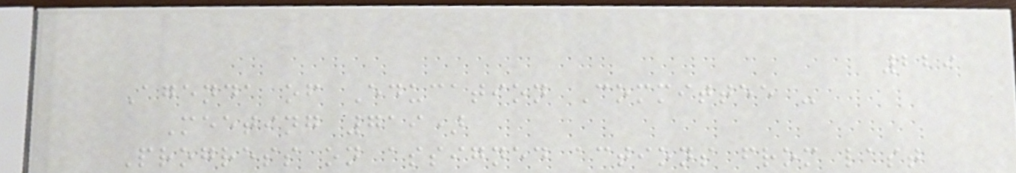229
Agenda of Education Committee -
Meeting 719)
Progress on assigned actions from last
